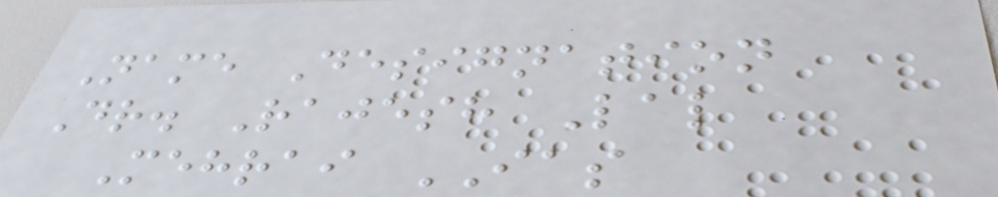Name Designation
Dr. Rajesh Lal
Mehrai IAS
